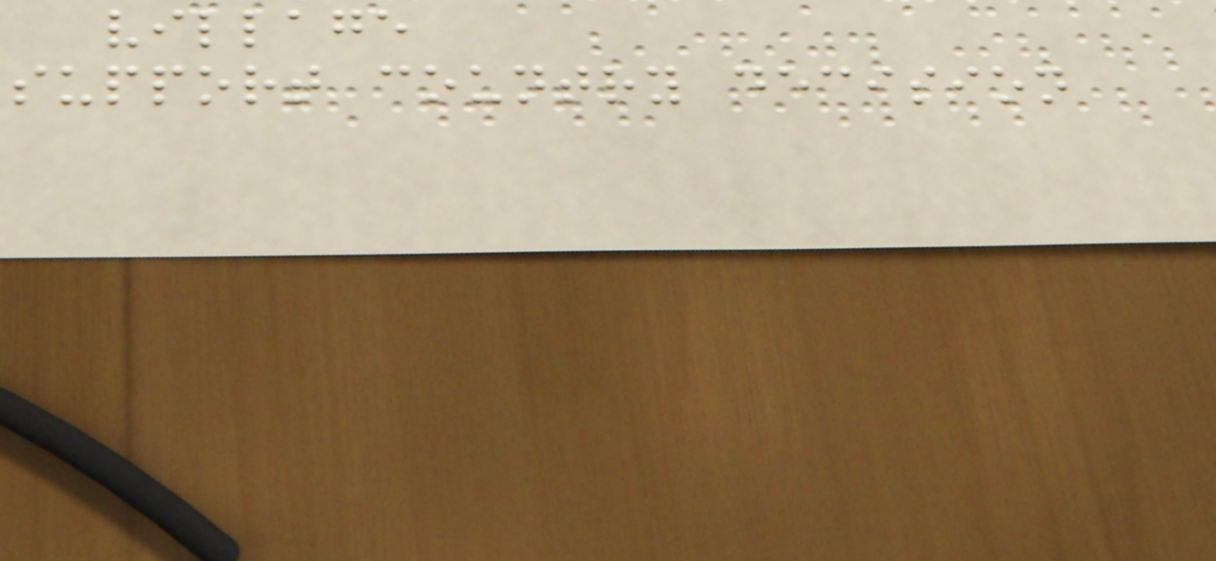village
support country decision
